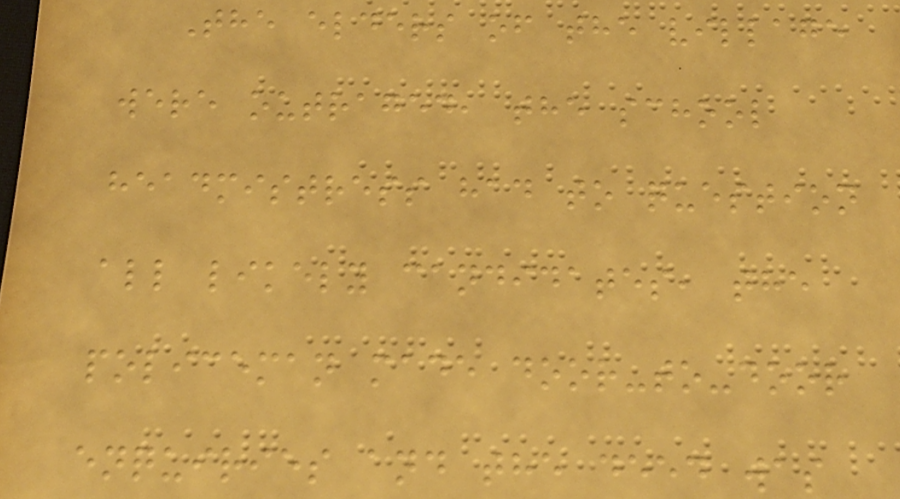The elders of the village
were outraged, the school
headmistress had to question
all likely candidates, the
policeman made door-to-door
enquiries and the deed was
